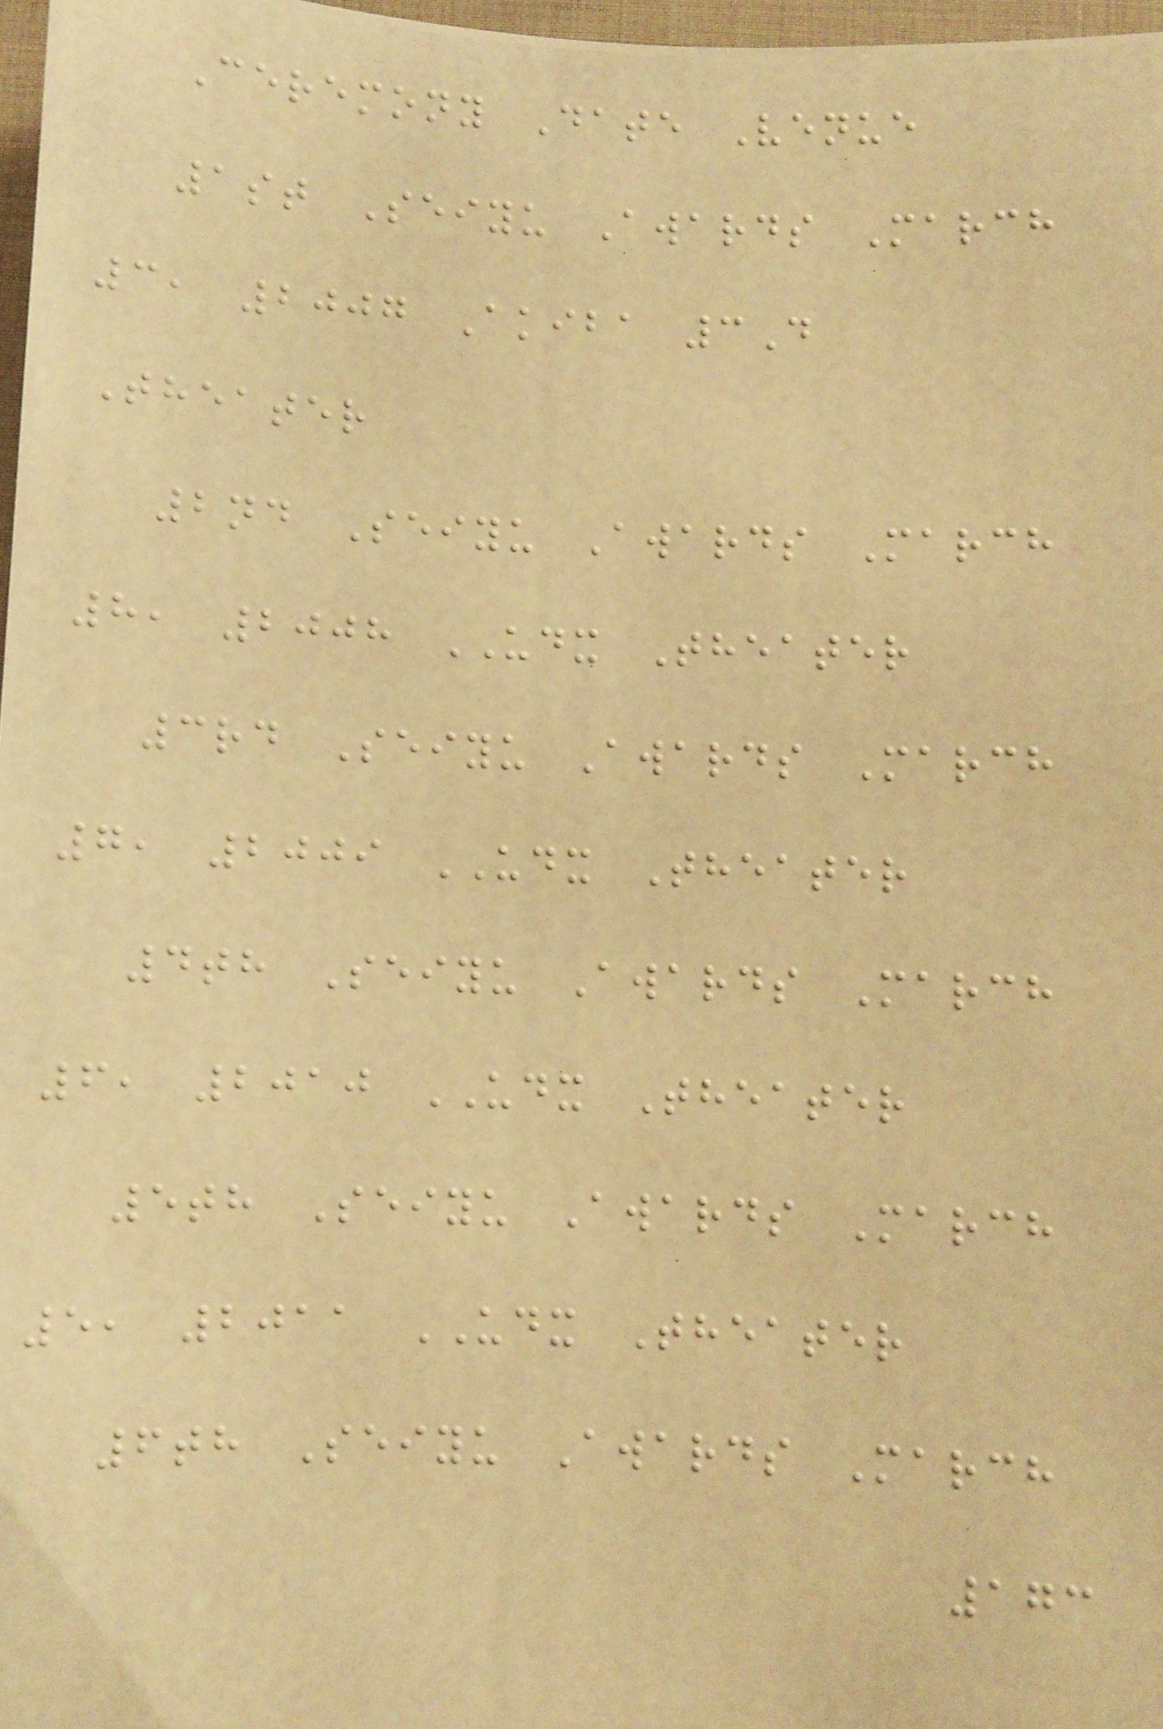Ceremony Date Venue
1st Seiyu Awards March
3, 2007 Akiba 3D
Theater
2nd Seiyu Awards March
8, 2008 UDX Theater
3rd Seiyu Awards March
7, 2009 UDX Theater
4th Seiyu Awards March
6, 2010 UDX Theater
5th Seiyu Awards March
5, 2011 UDX Theater
6th Seiyu Awards March
173
